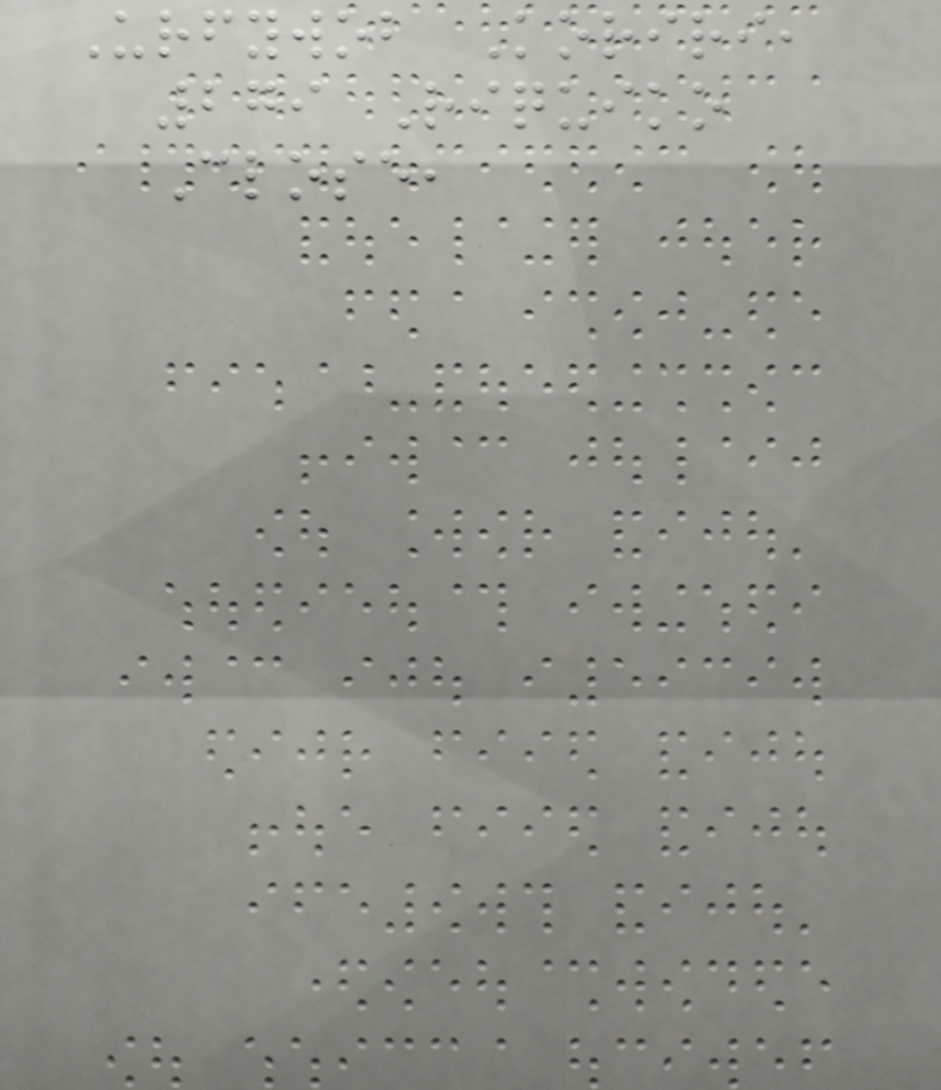Urfywob Koriri,
279 Riquiko
Close,
